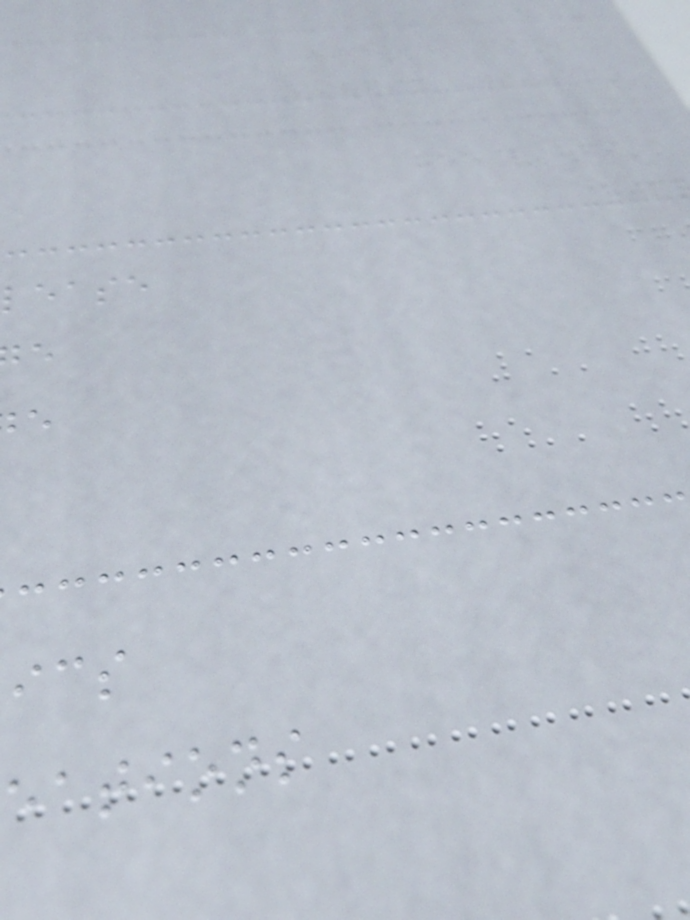lease
eations
